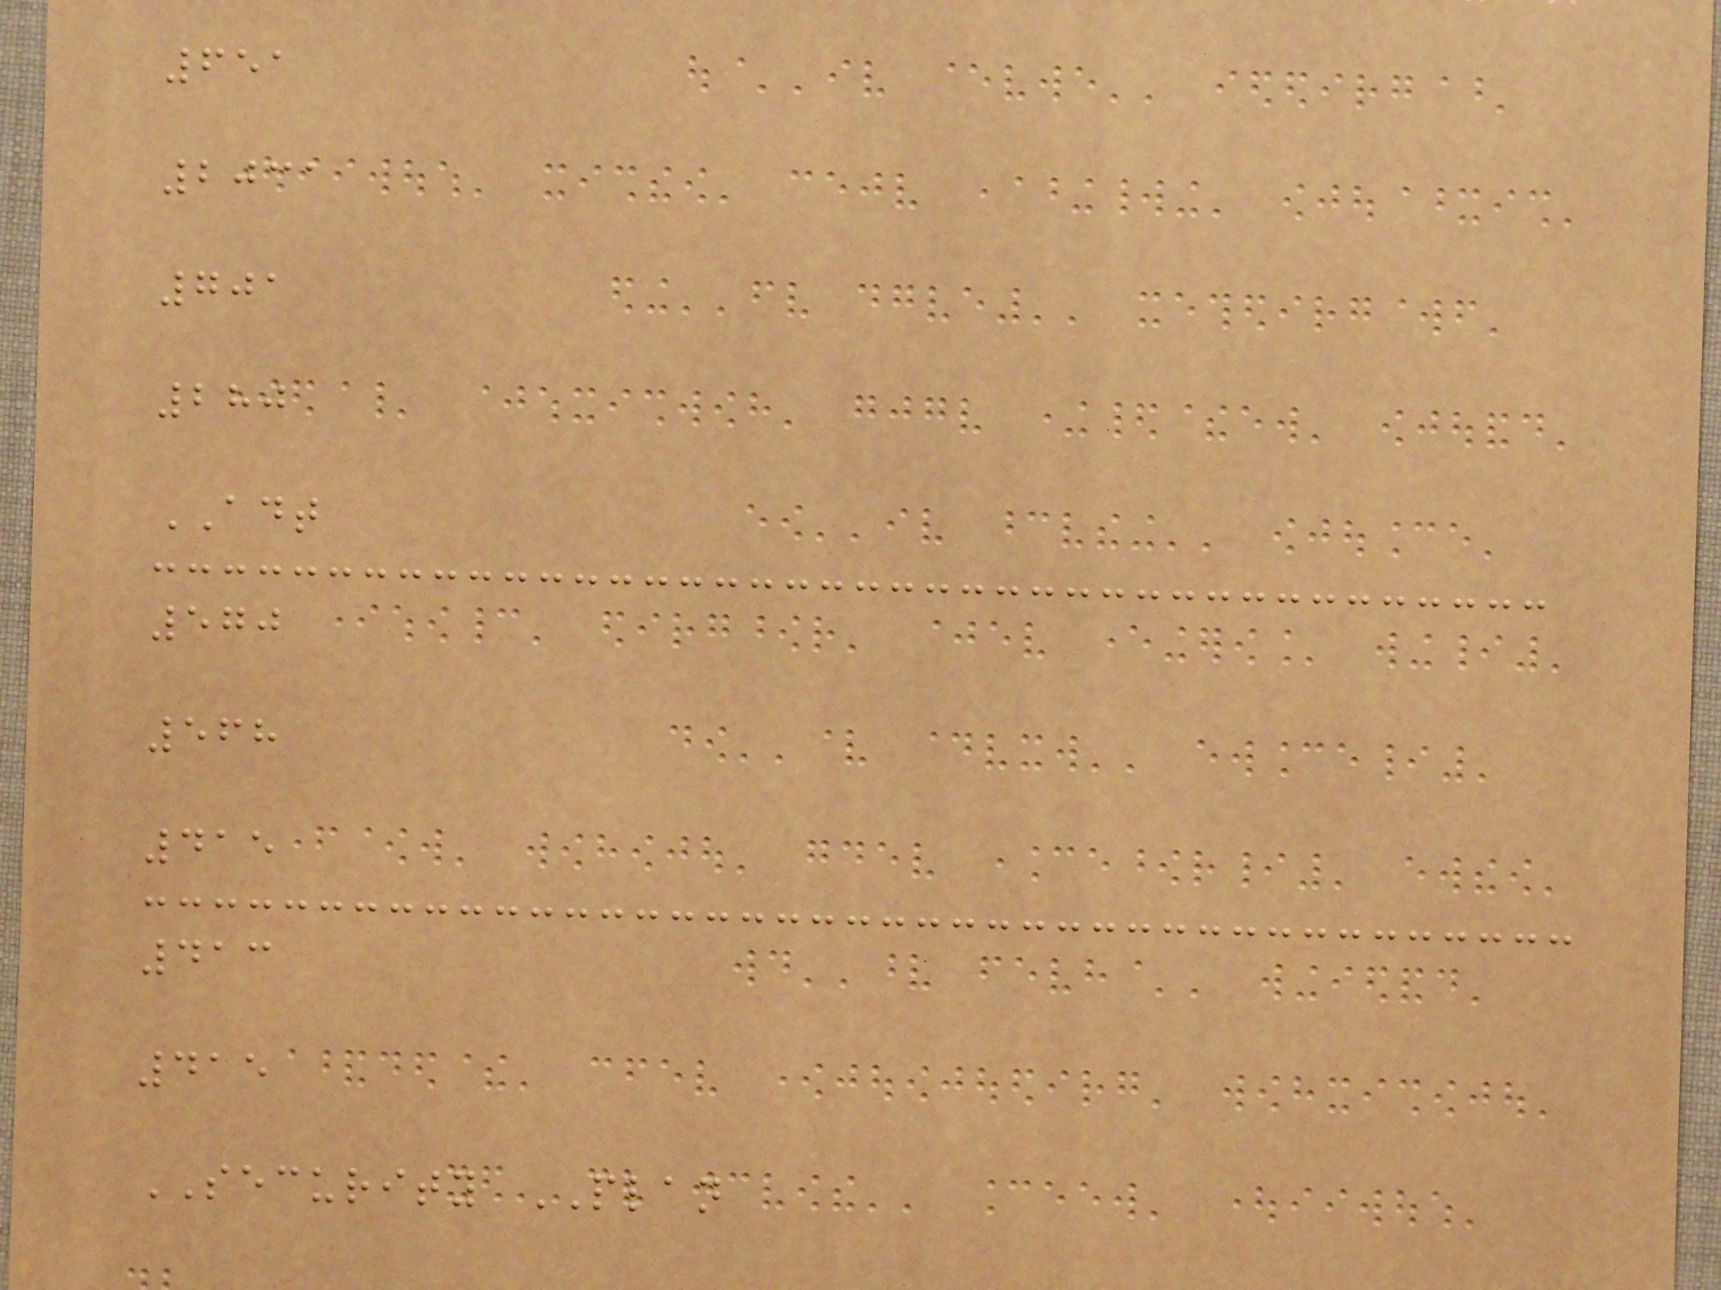651
2031
701
280
ADT
570
568
415
413
415
SECURITY PLAN
